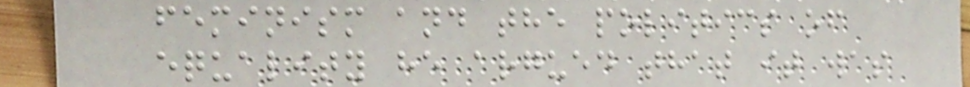feminism and the politics of
equality he argued that it was
